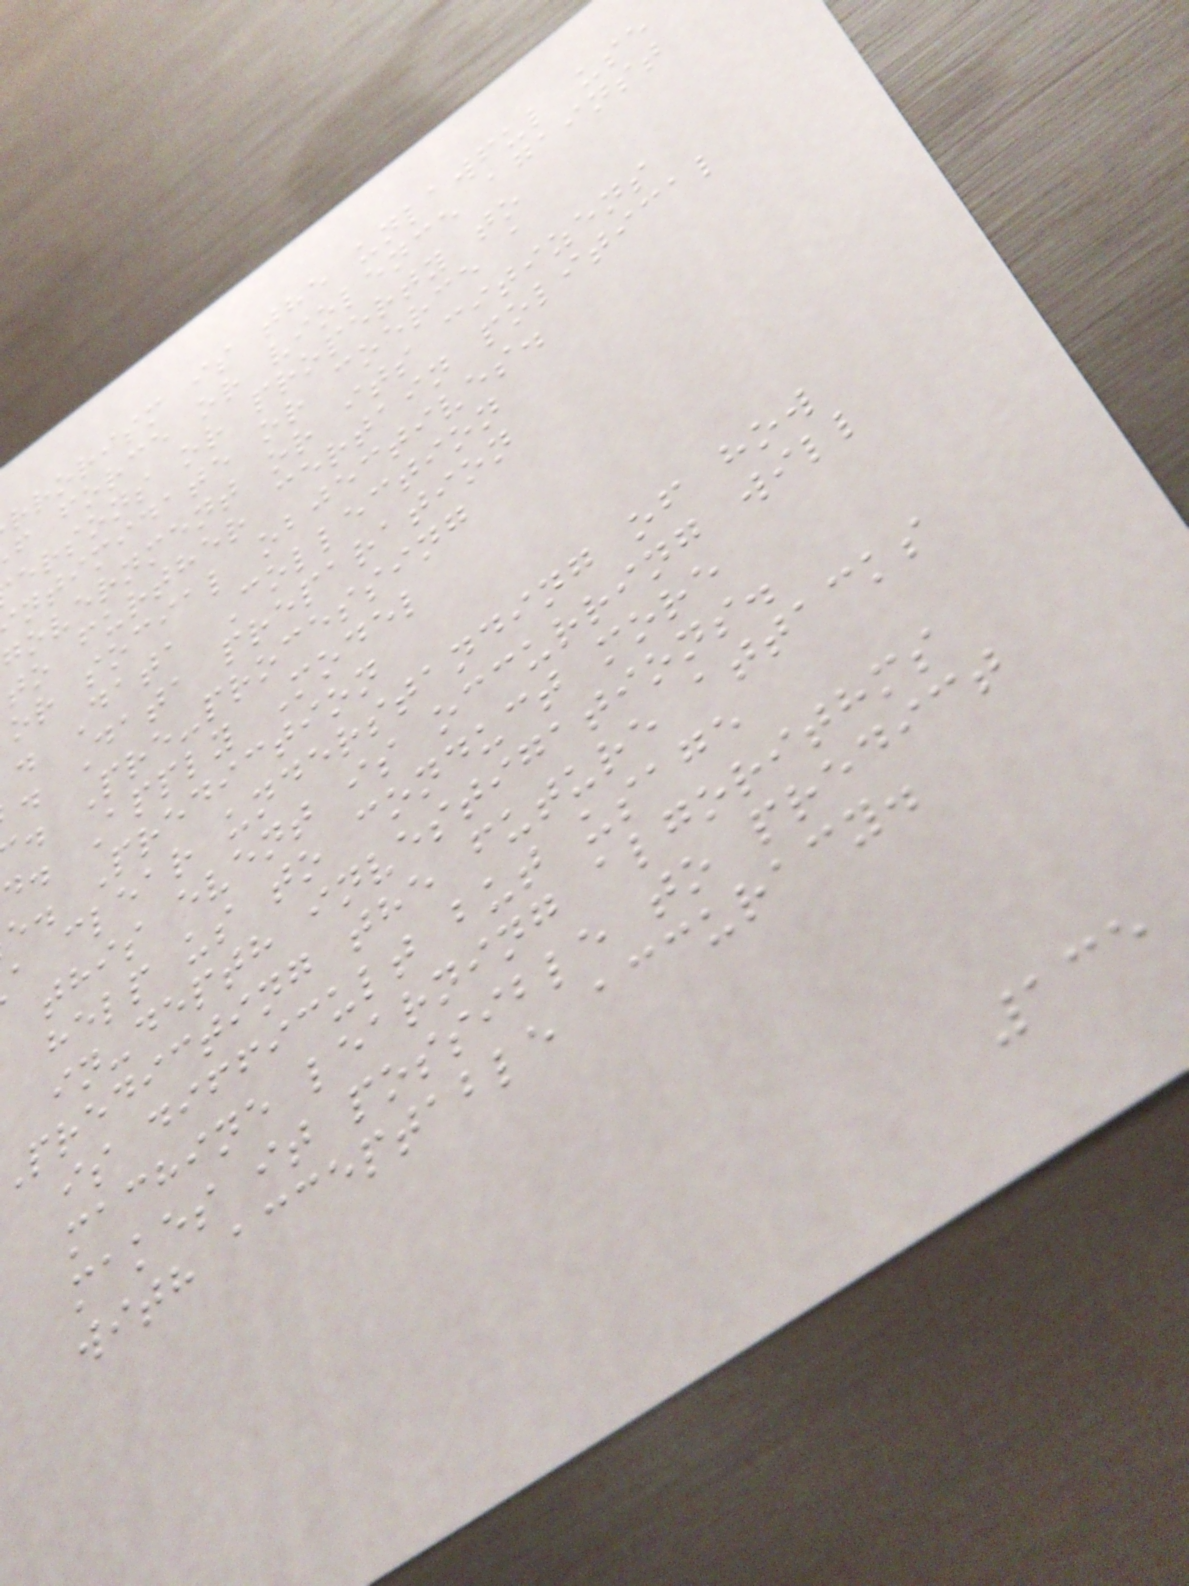rrorism is the unlawful use
f force or violence against
ersons or property to
ntimidate or coerce a
government or its citizens
to further certain political
or social objectives.
. Data Collection
. Data preparation
. Pre-processing
d. Apply Model
e. Prediction
a clear understanding of how
this event is occurring will
help us to conduct more
in-depth investigations.
predicting the future attacks
is difficult but usage
machine learning algorithms
makes it possible to predict
with acceptable accuracy.
135
